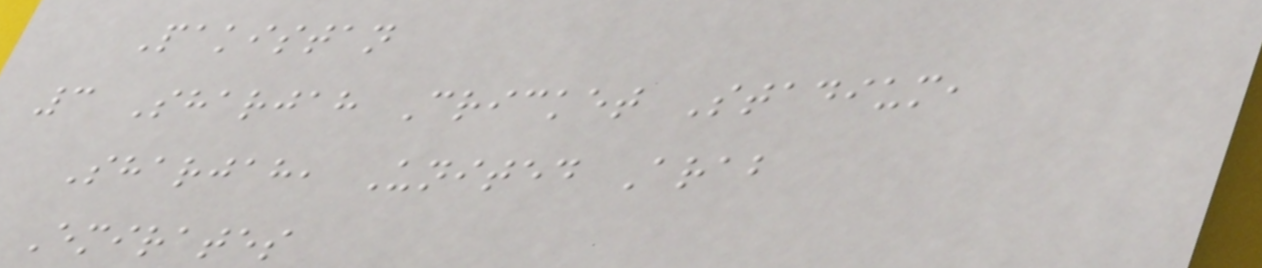Pakistan
3 Sharjah Cricket Stadium,
Sharjah, United Arab
Emirates
